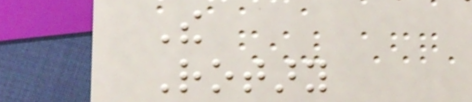The
Rotary
